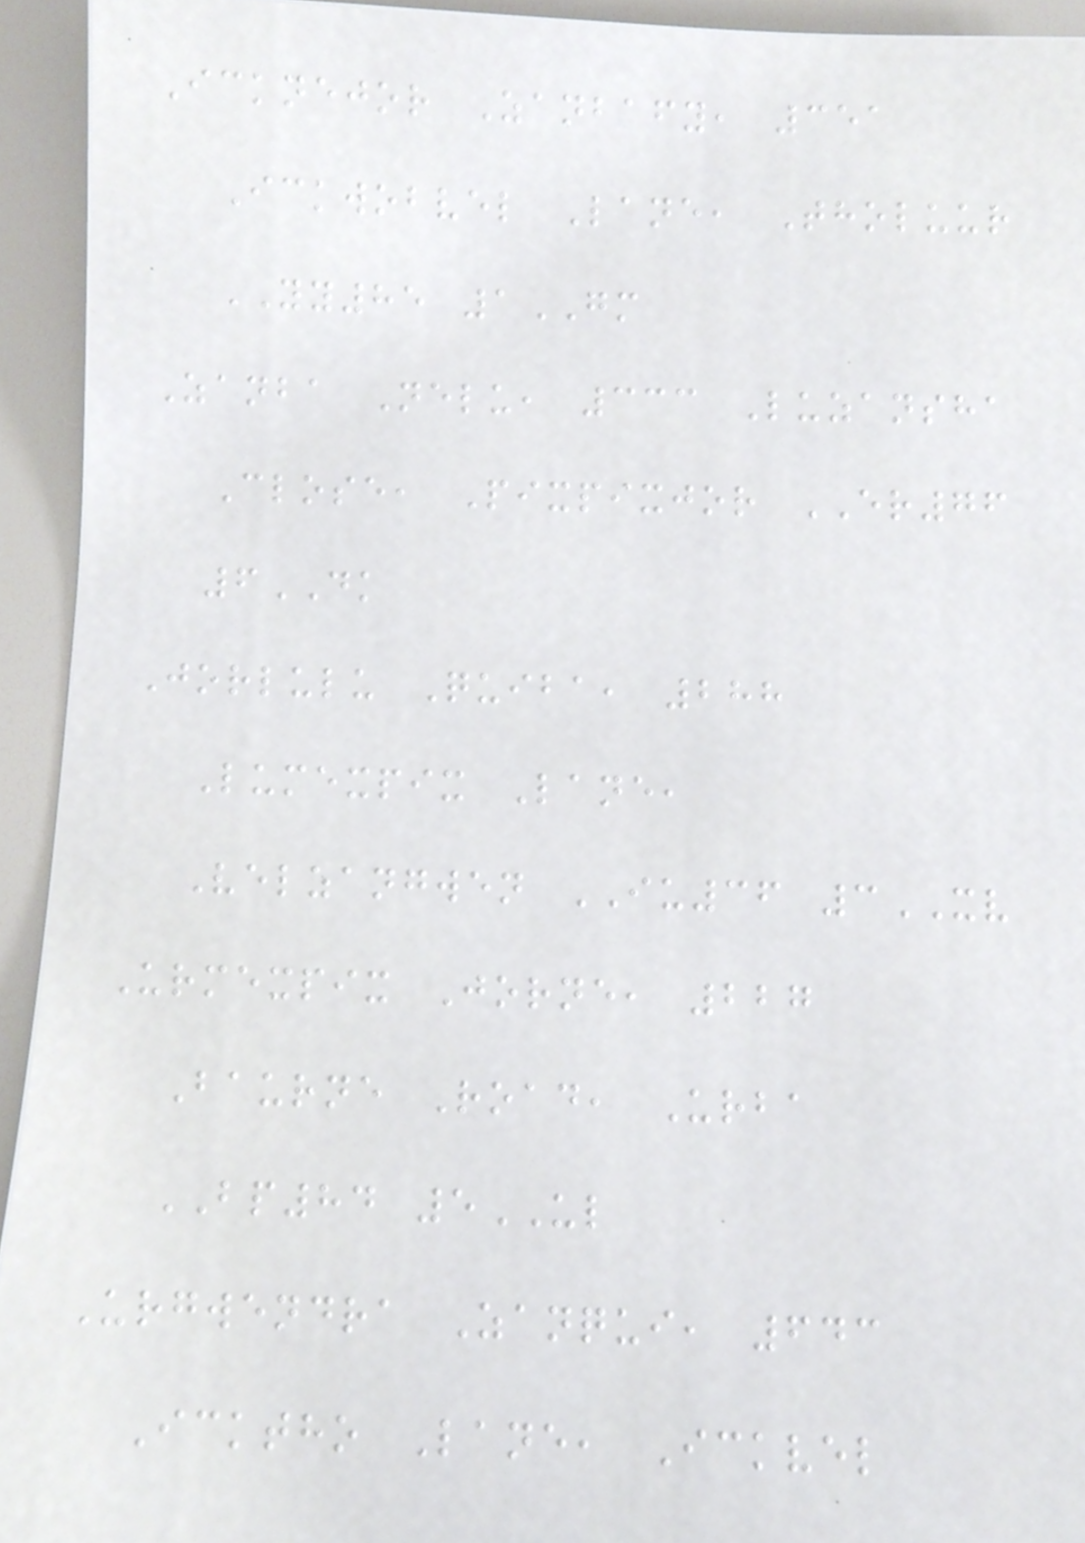Icknejor Zanbafy, 351
Ickwobvel Lane, Tholuur
YY85 1GM
Zanba Nelu, 333 Luzansha
Close, Pixpixjor ER76
6DK
Jorlulu Quiba, 288
Lumexpix Lane,
Velzangwen IU36 3XV
Urmexpix Jorne, 227
Baurne Road, Urba
BP84 5UL
Urgwendra Zanqui, 643
Icktho Lane, Ickvel
